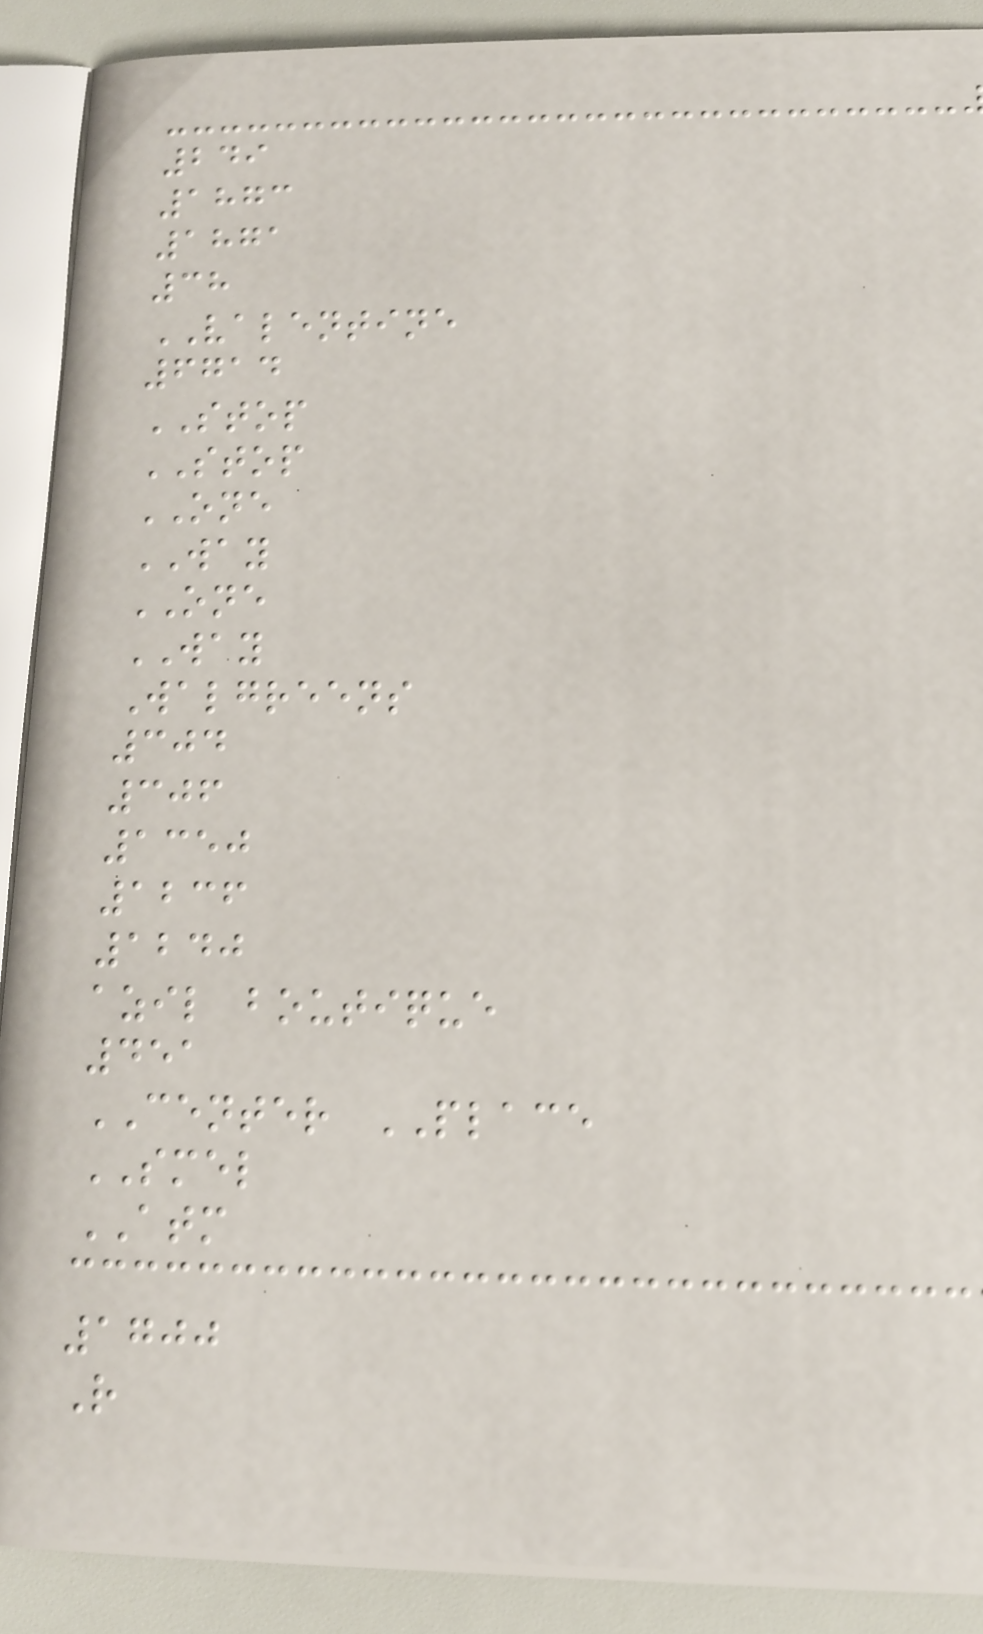249
1873
1871
38
VALENTINE
6714
STOP
STOP
ONE
WAY
ONE
WAY
Walgreens
304
306
1350
1236
1240
azil boutique
451
CENTER PLACE
SMEL
ATM
1700
R
